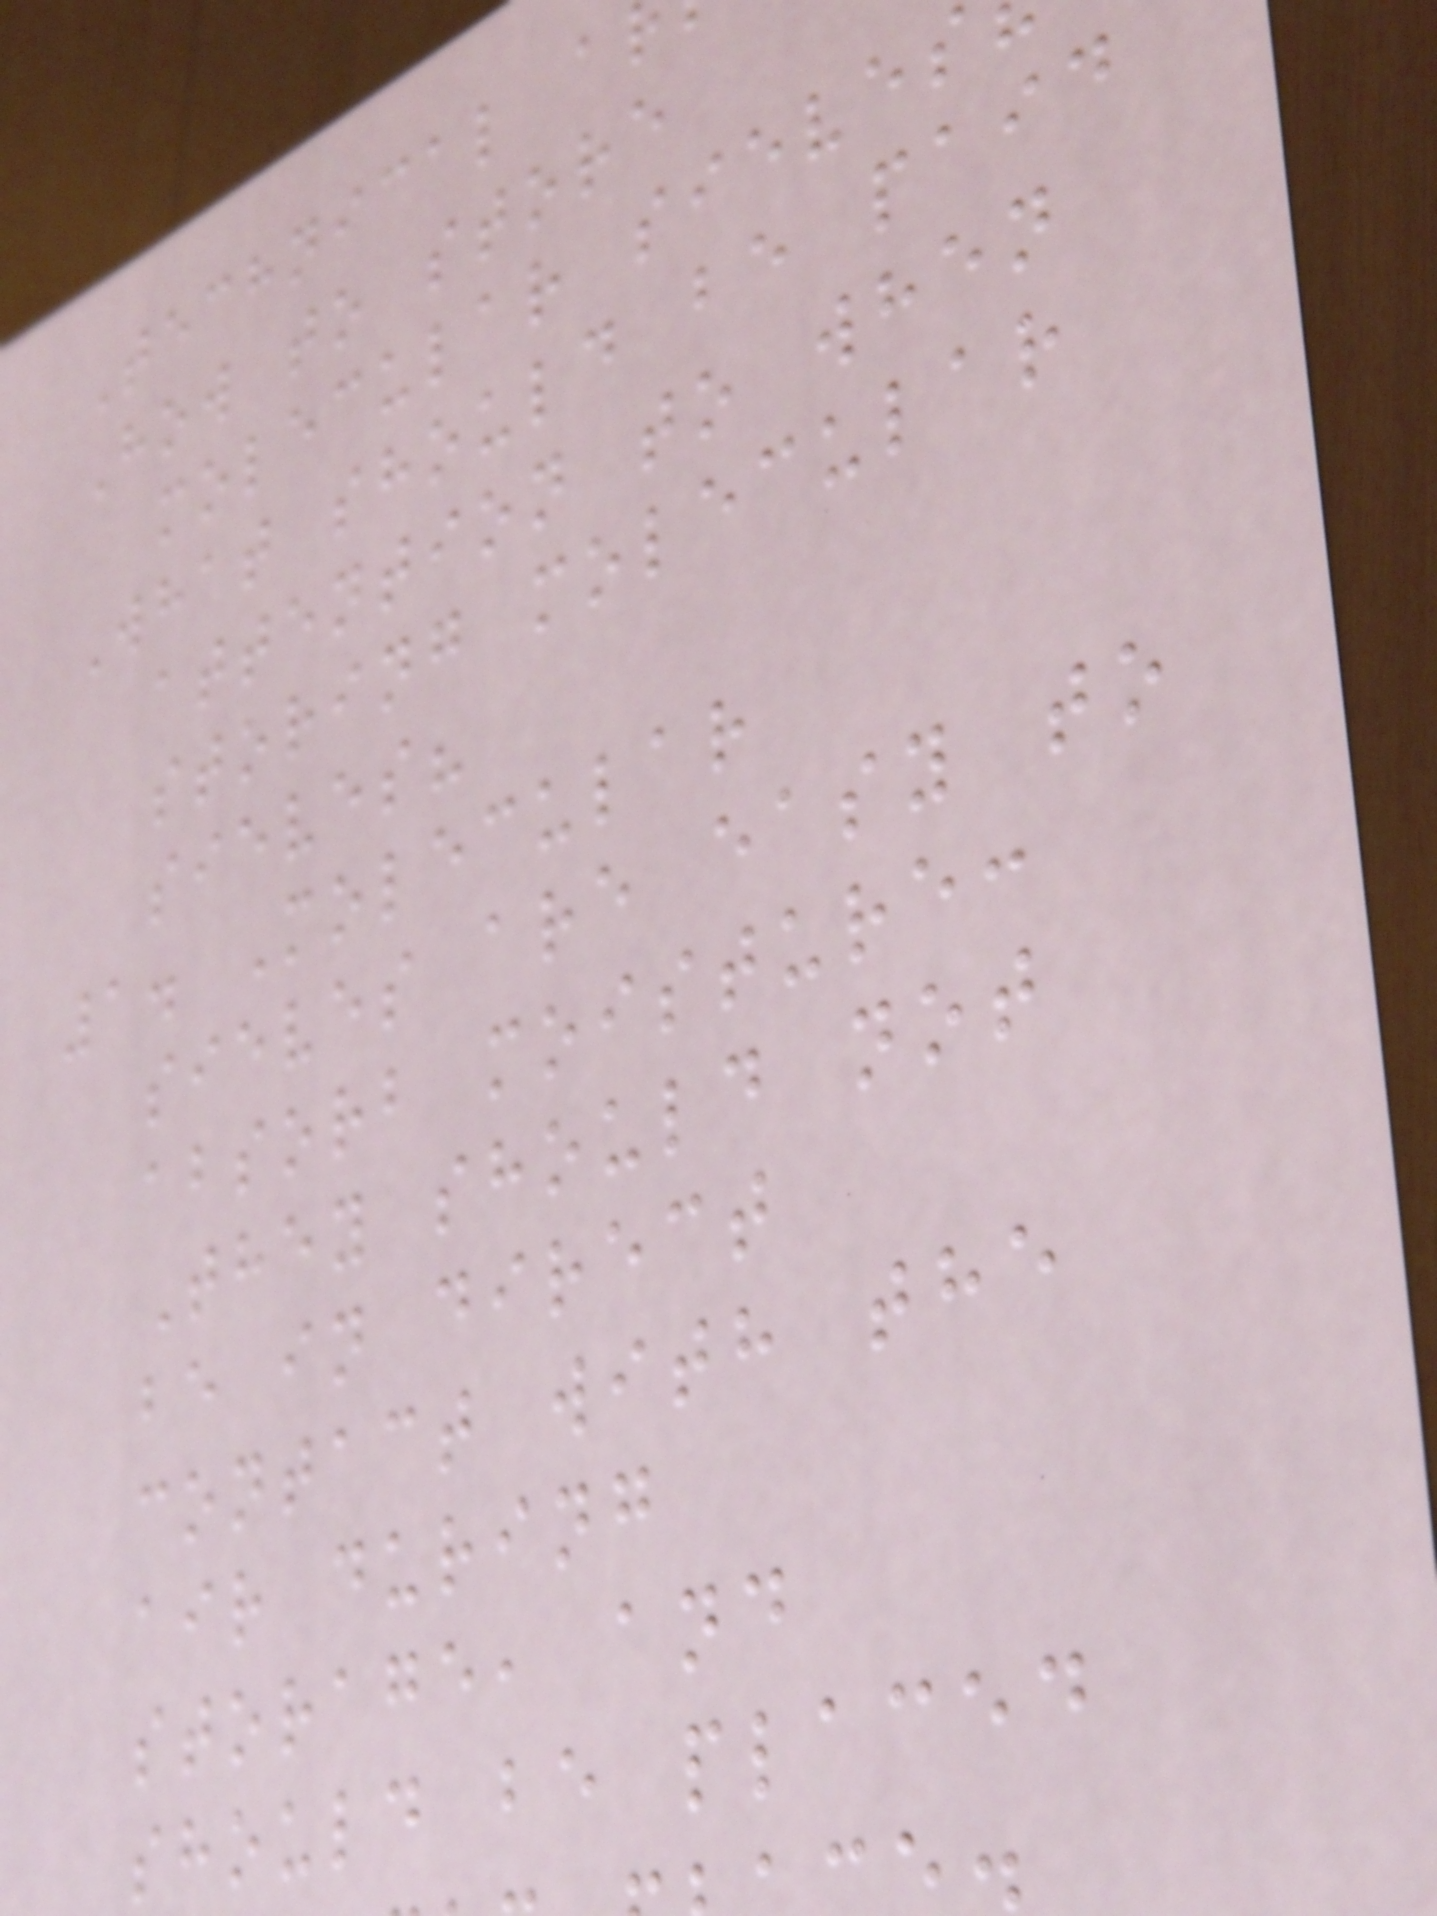Technical a
How to store
molecular sieves
What should be paid
attention to when
storing molecular
sieves?
1. Molecular
sieves are easy to
absorb moisture:
They should not
be in direct
contact with the
air during
storage, and
should be placed
